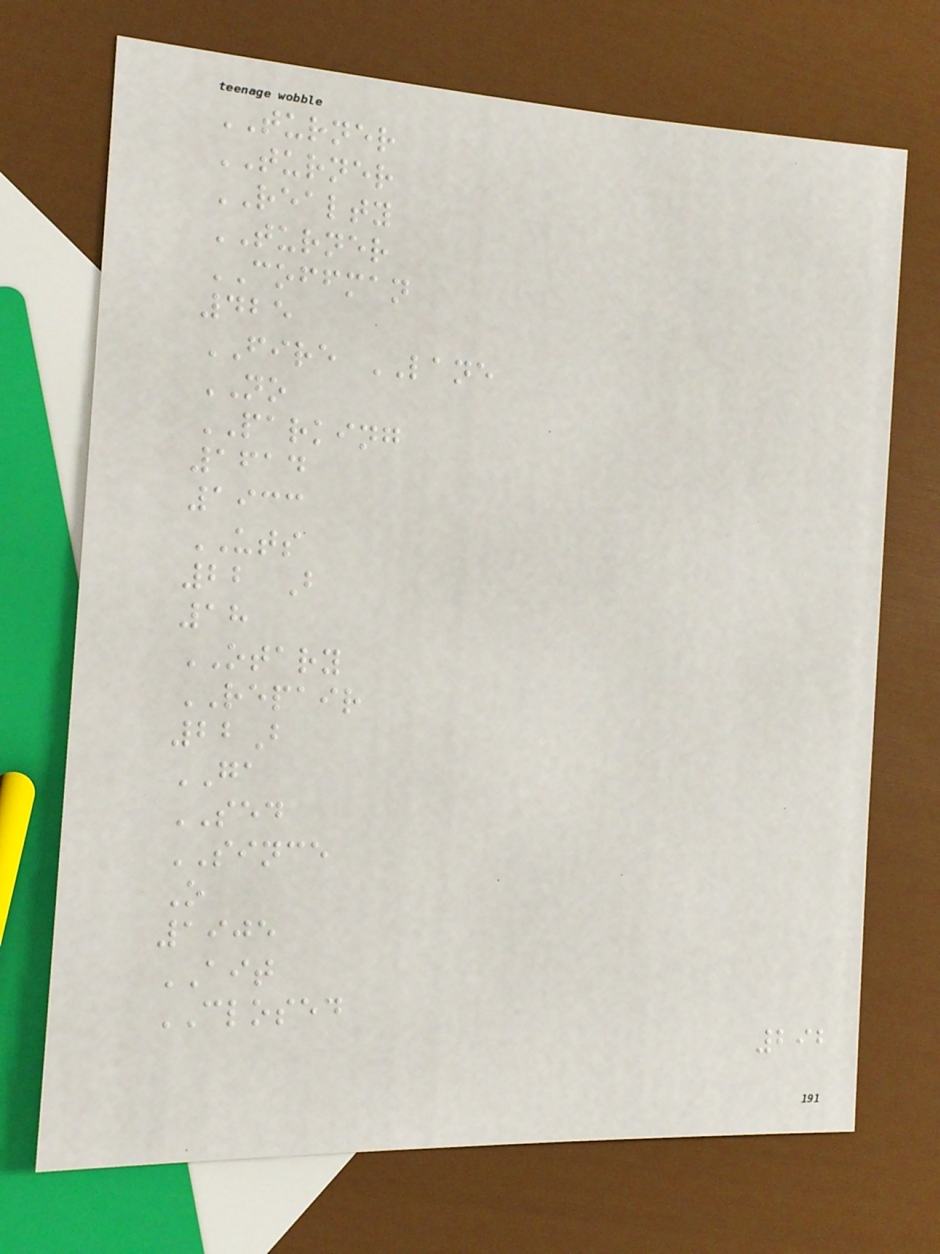TURNER
TURNER
REALTY
TURNER
COFFMAN
425
FIRE LANE
NO
PARKING
1614
1933
UTS
22 B
18
OTARY
REPAIR
22B
GA
SED
SINCE
O
1905
AIT
CLOSED
292
